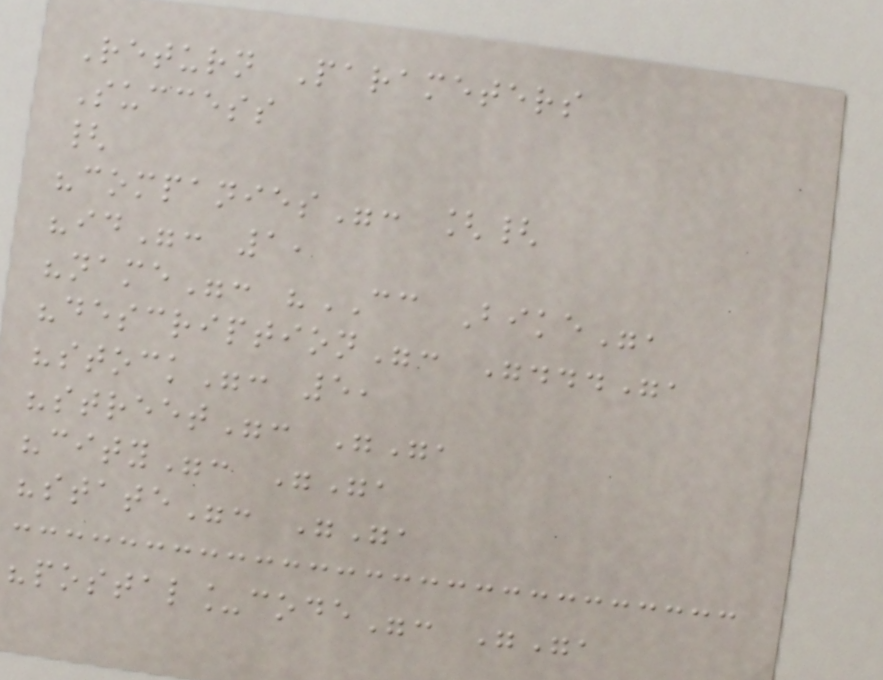Return Parameters
Success
{
"companies": [{
"id": 1,
"name": "CC Bike",
"description": "...",
"stock": 5,
"street": "",
"city": "",
"state": "",
"postal_code": "",
